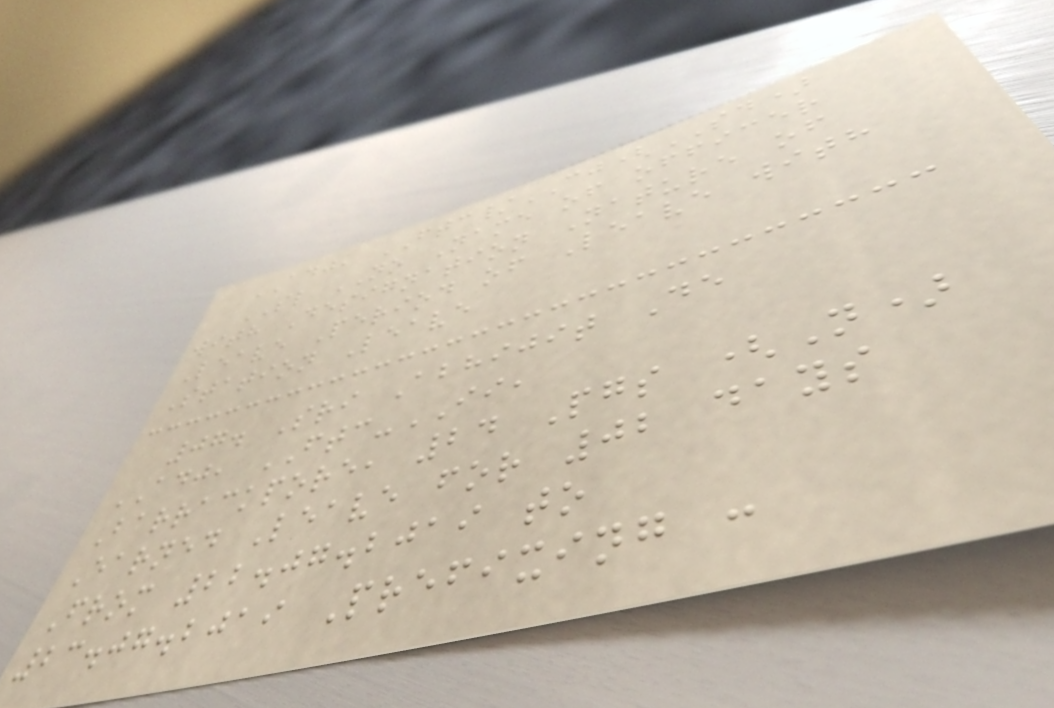ADJ, FTC/CJ(SD)
SL NO Name of officer
with Designation Nature of
Leave Period of Leave with
Station Leave
07. Sri Abhijit De
ADJ, FTC-II,
Barrackpore, 24 Pgs (N)
Earned Leave for 02 days
From 22.07.2019 to
23.07.2019 Prefixing :
